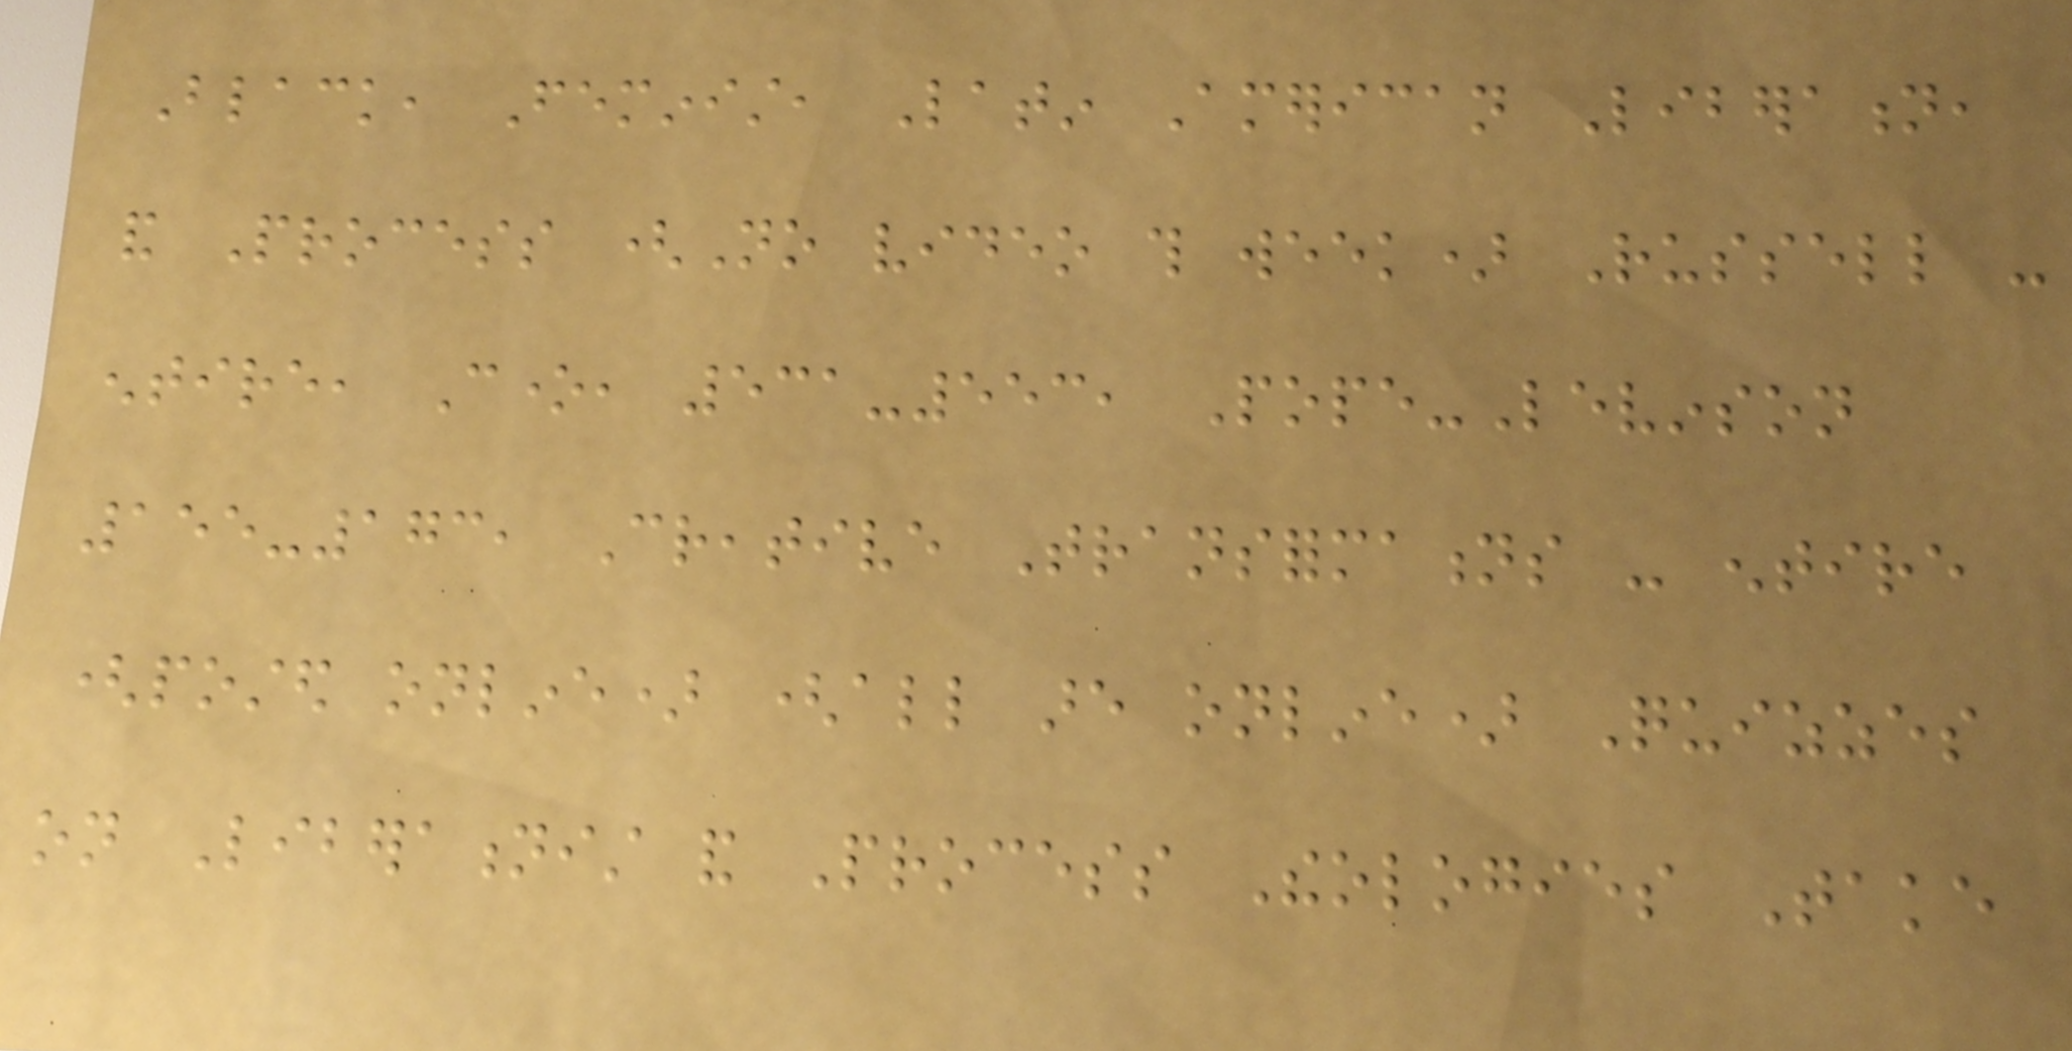Black, Feminist, Latin American Liberation,
and Process (No video this week) Russell -
entire, Cone, 531-553, Pope-Levinson
155-173, Creative Transformations - entire
(posted online) (all are online) Quizzes
on Liberationist and Process Theologies Take
